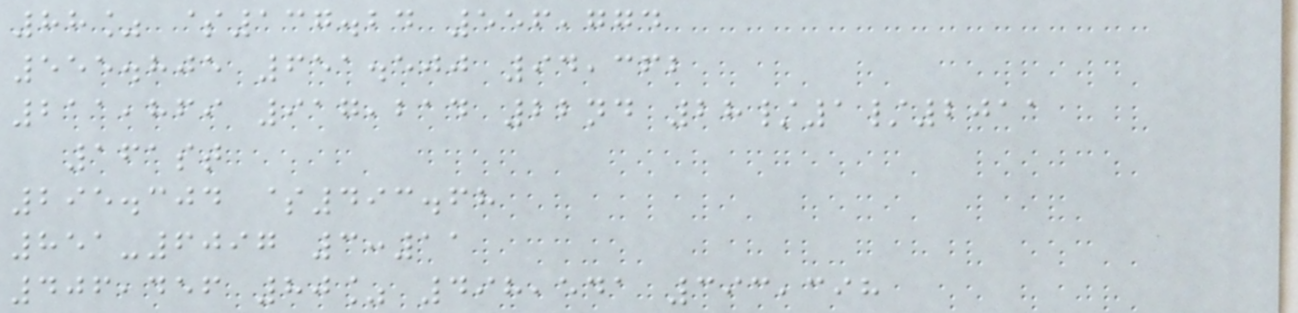88% $137.24 556,774
555.805 651.500 94,362
211,869 917,214 22nd 28/1/2011
161st
295.304 $493.68
851-6097 3:11
406,456 80% 498,541 393,398
